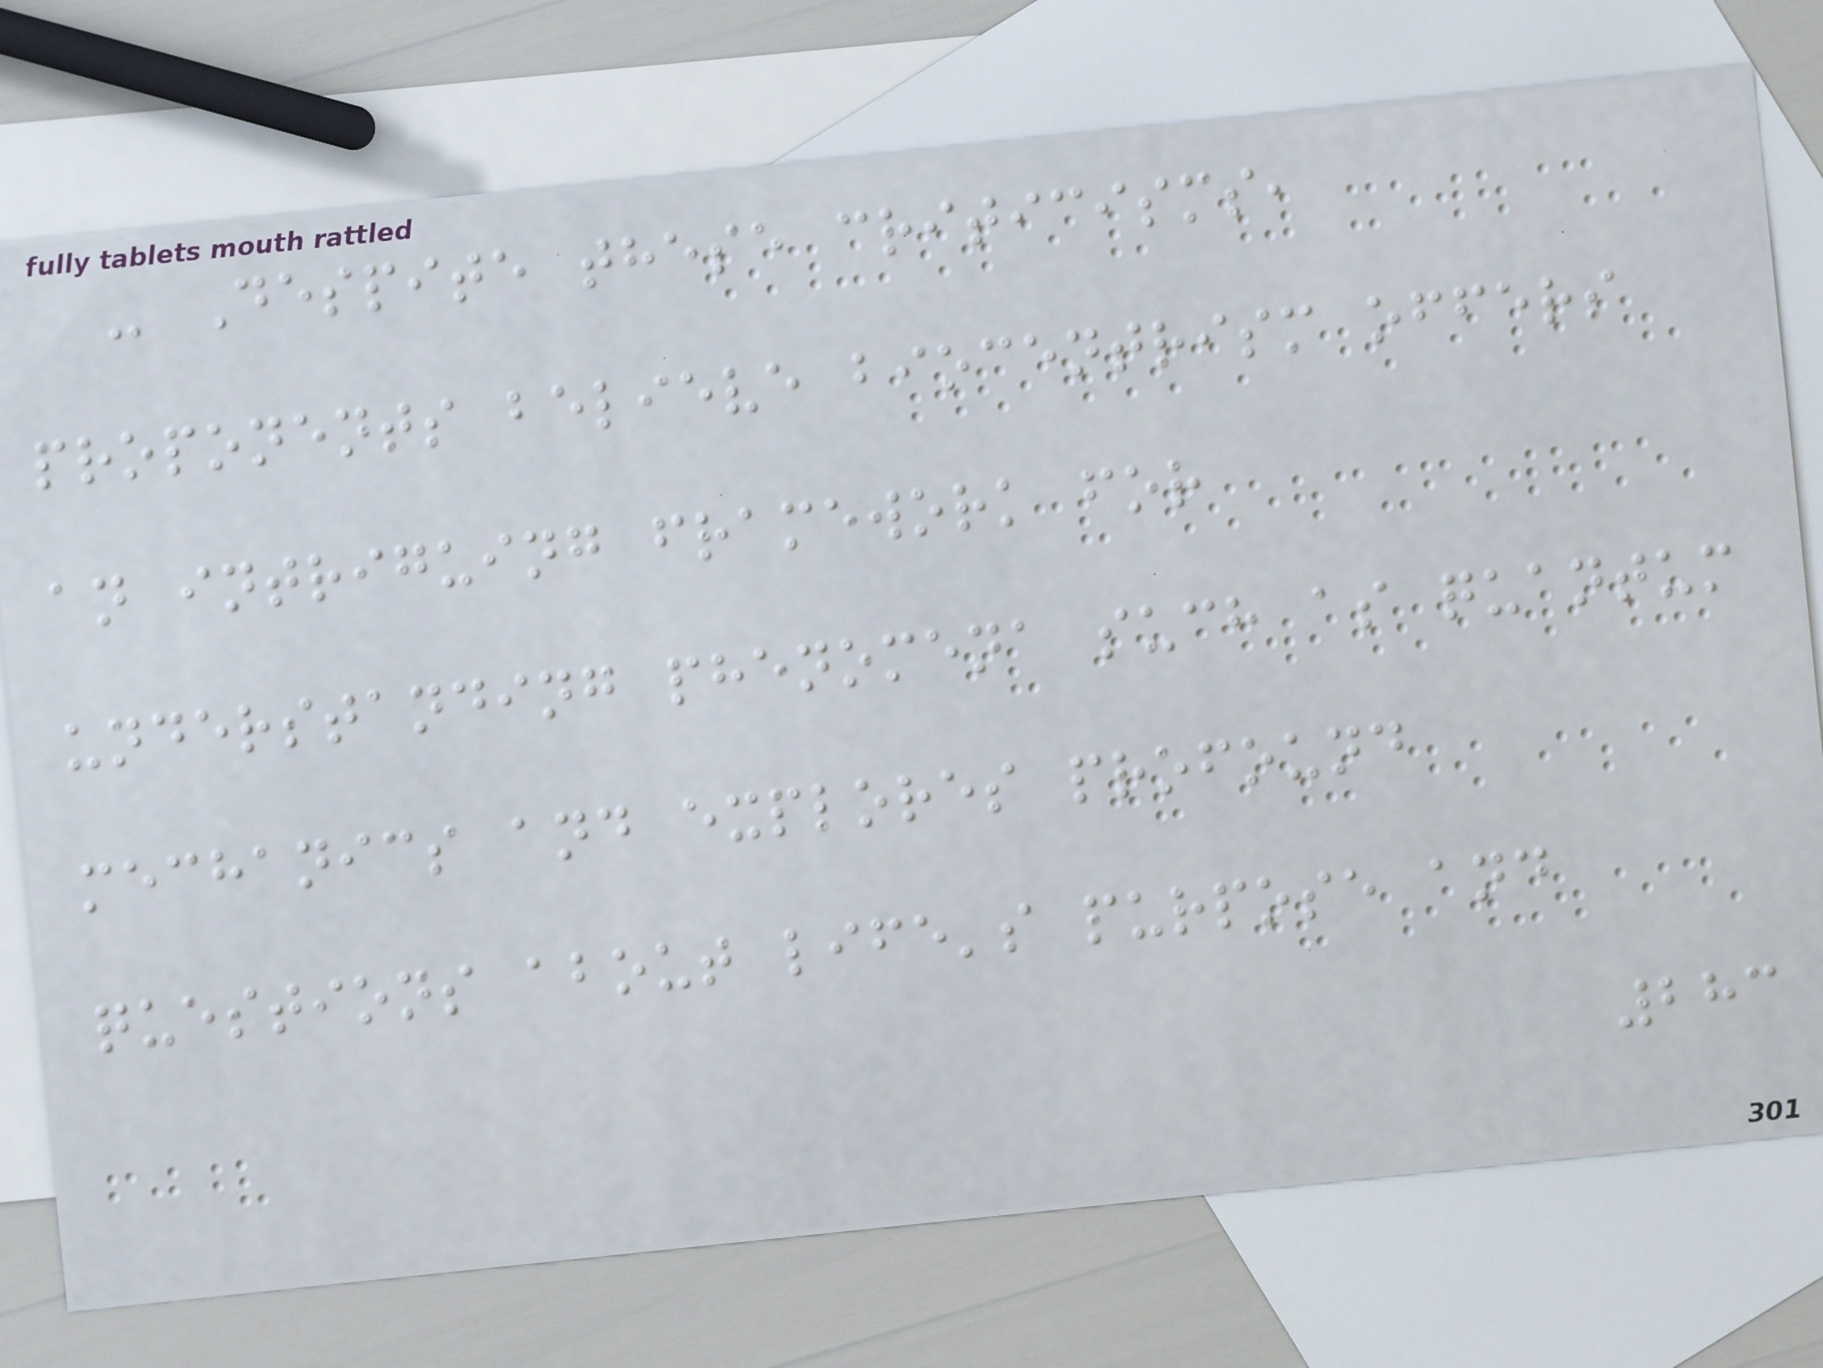- Despite these criticisms,
proponents believe biocentrism offers
an intriguing framework for
understanding phenomena such as quantum
mechanics and explores profound
questions about life's purpose and
283
